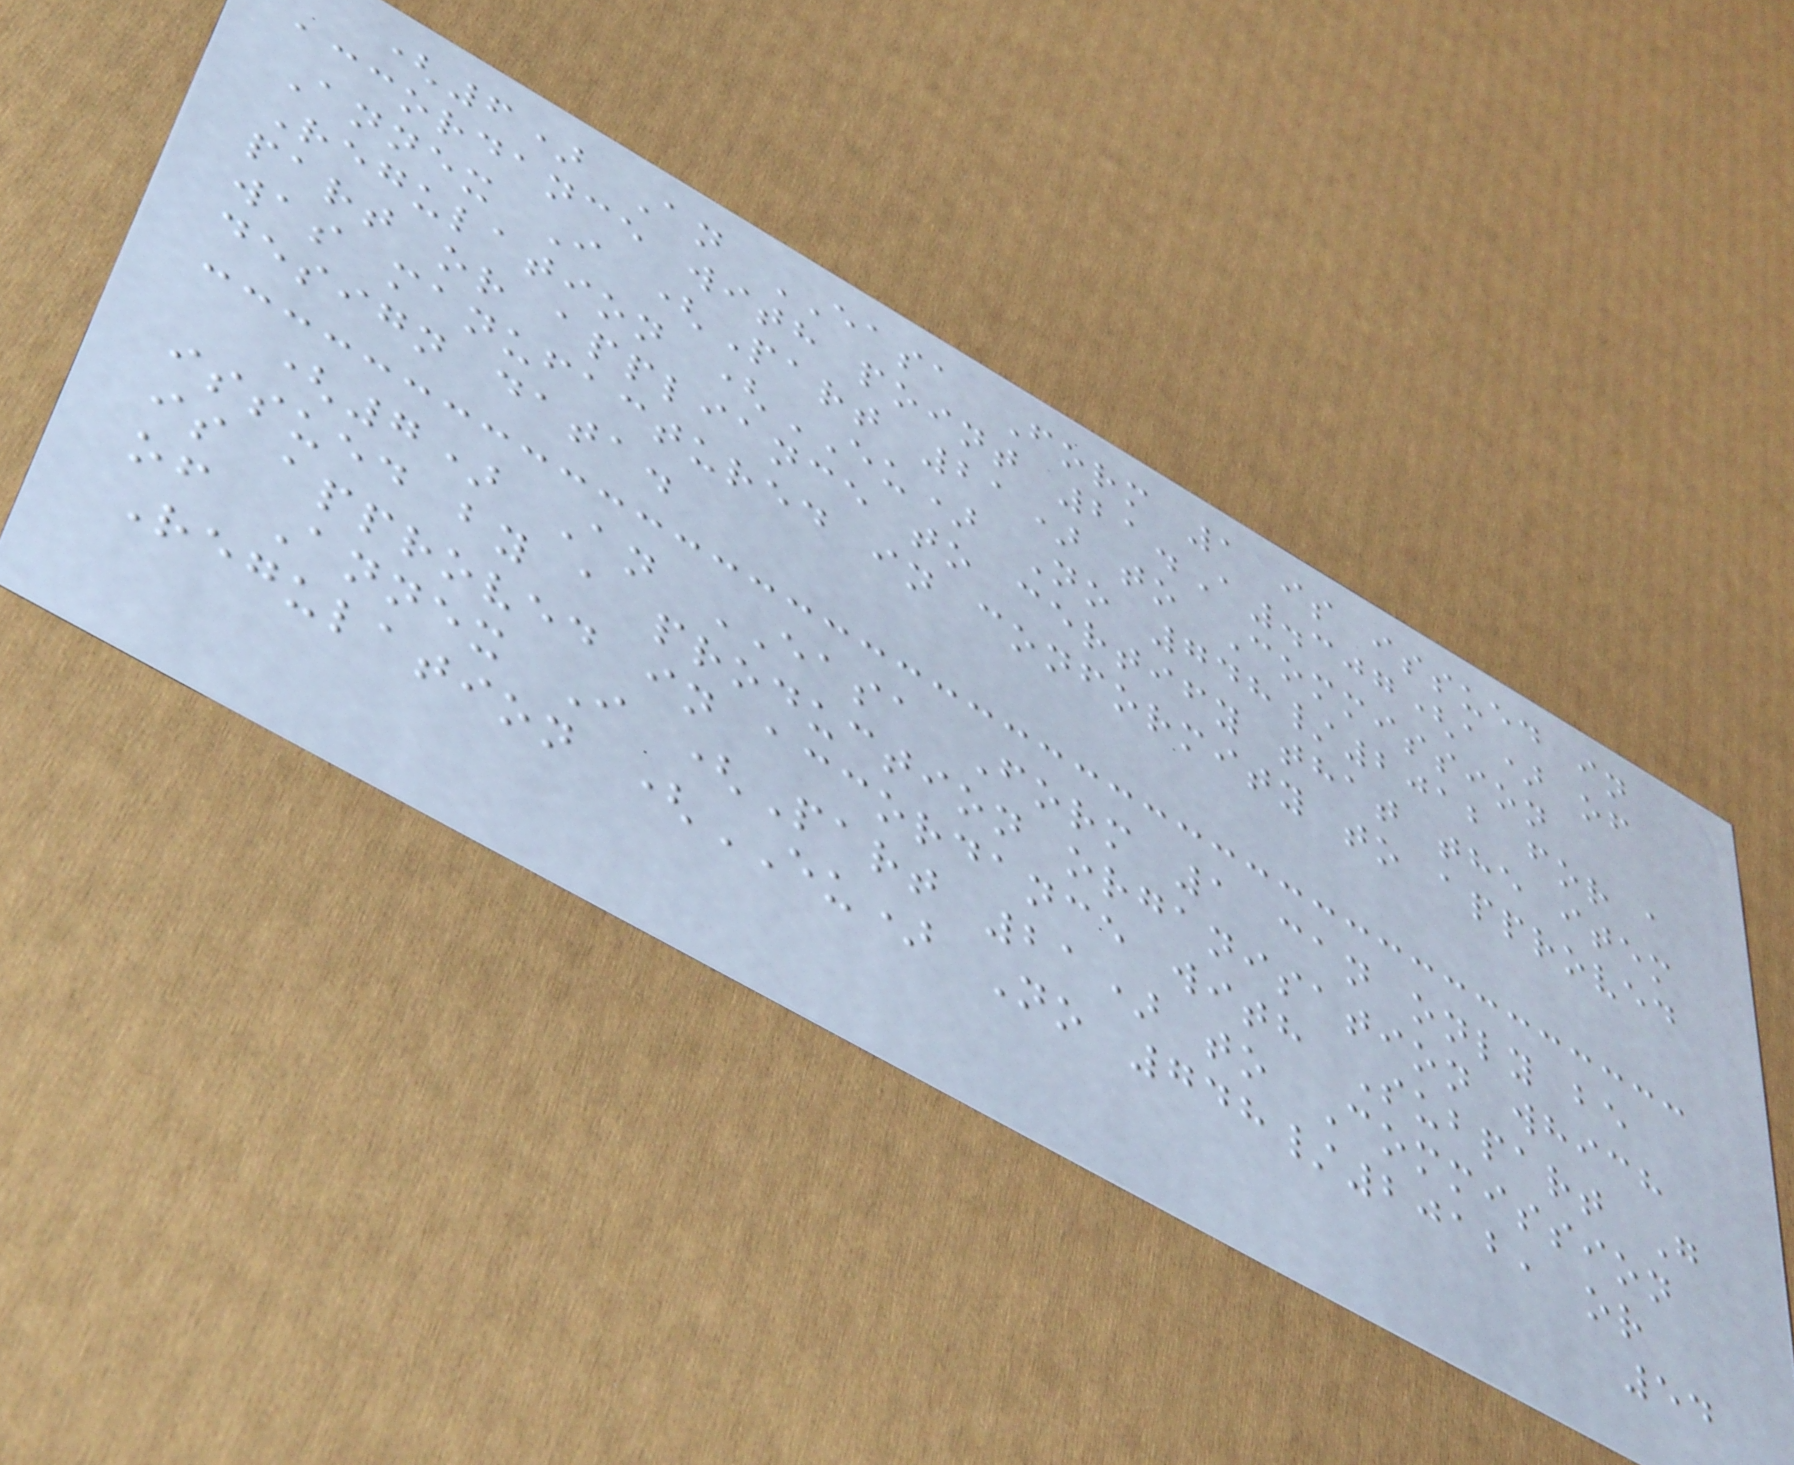(6) An EASA Form 1 is issued in
accordance with point 21.A.307(a) of
Annex I (Part 21) to Commission
Regulation (EU) No 748/2012 for a
part or appliance to certify that the item
was manufactured in conformity to approved
design data.
(7) An EASA Form 1 can only be
issued by a production organisation which
is approved in accordance with Subpart G
of Annex I (Part 21) to Commission
Regulation (EU) No 748/2012, or
54
